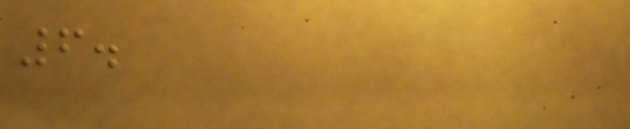6.
